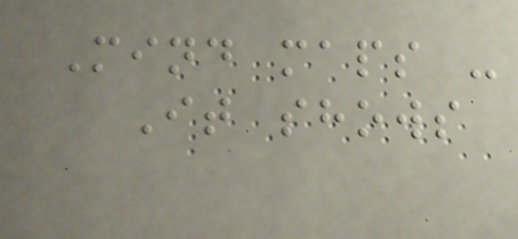Mind maps -
It shows
